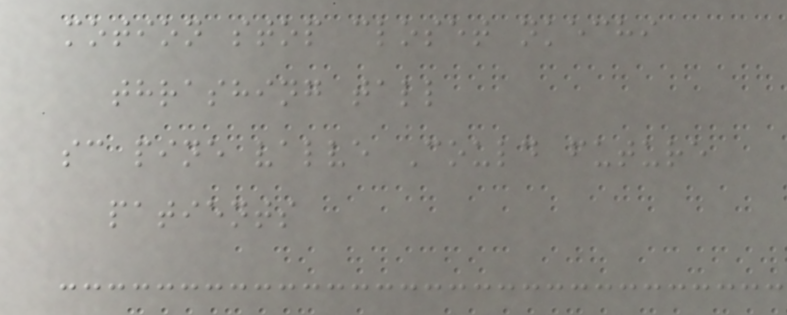motion stop closet nkechi
thrashing tall
sc pine valve Could future
patients
